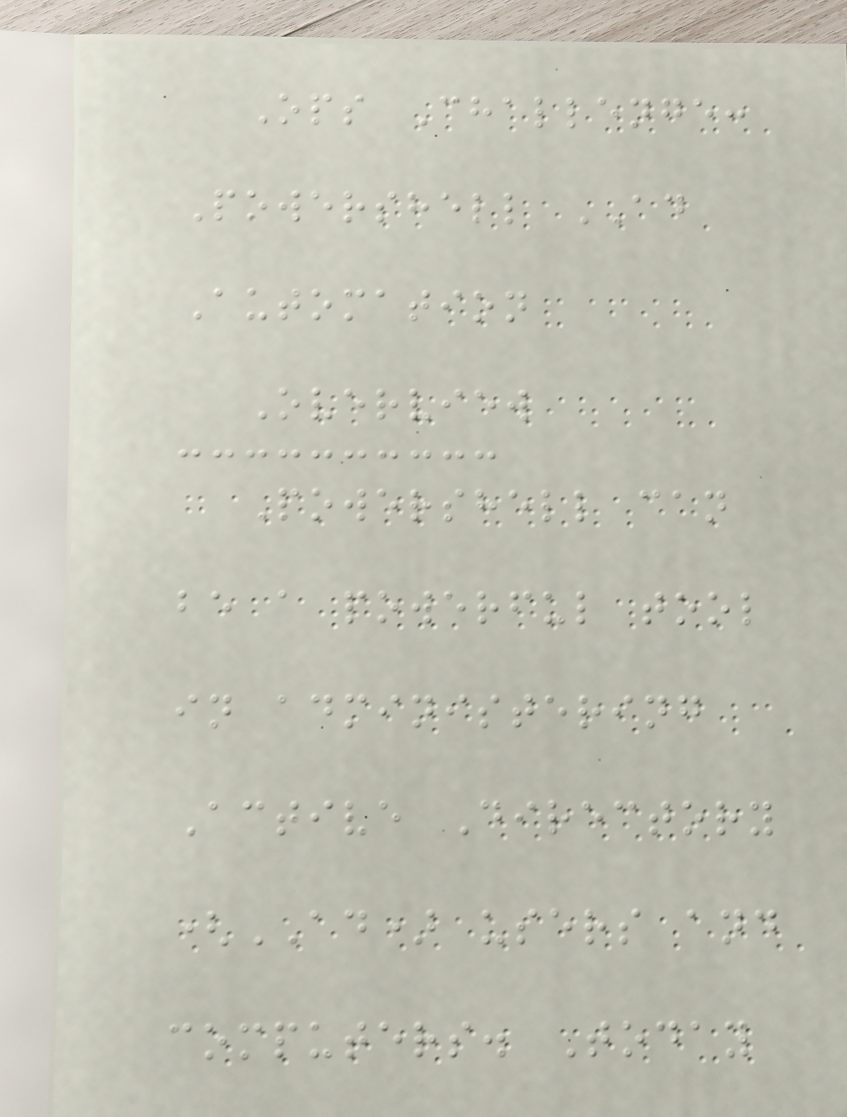Ops Challenge:
Powershell AD
Automation
Overview
Powershell can
be a powerful tool
in administering
Active Directory
(AD) users and
computers. Today
